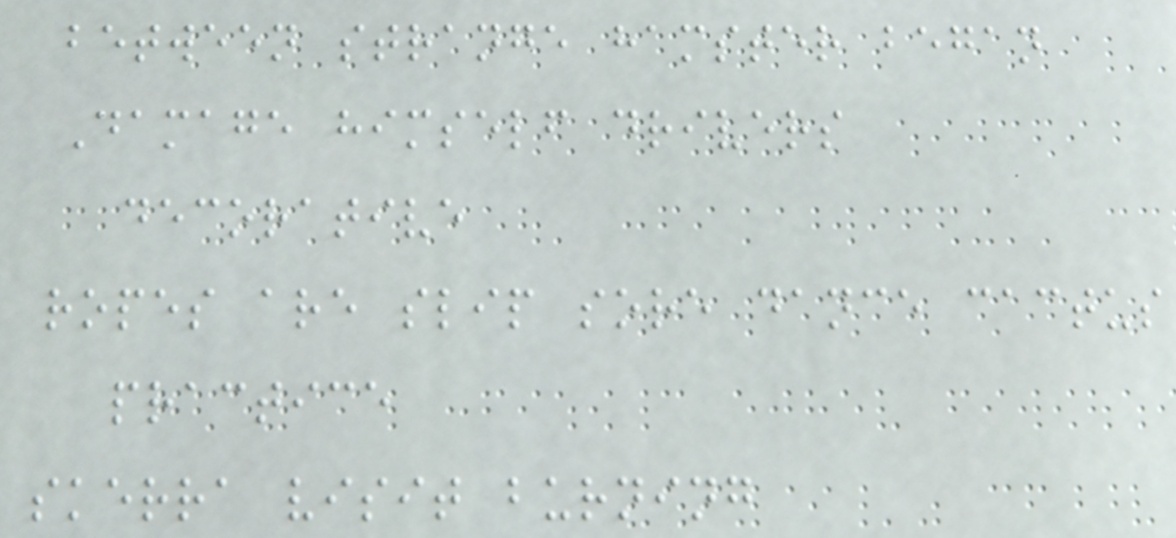between strange hamster began
Damage himself drivers
decorative
ropes are slip sore dance cactus
practice
skerra visit burning
